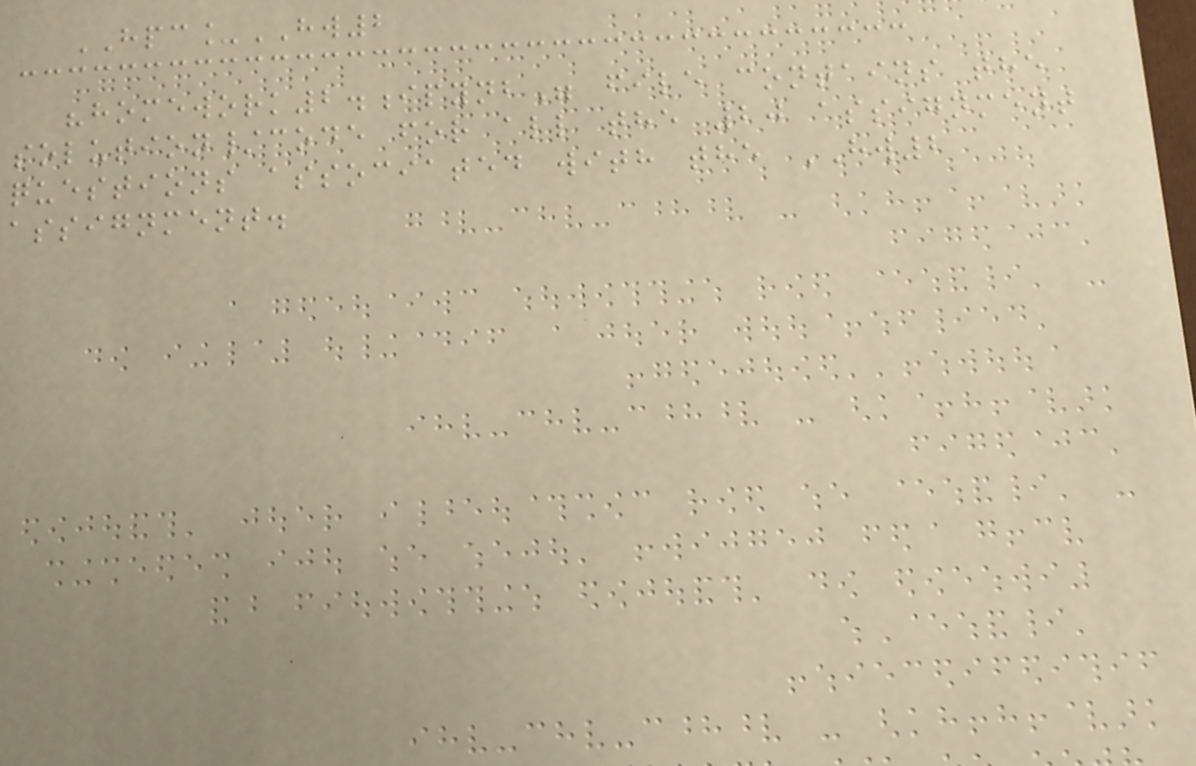HPC_HW2
"homework2.ipynb" file contains the
solution/code for all the 20 assignment
questions associated with the HW2
assignment.
